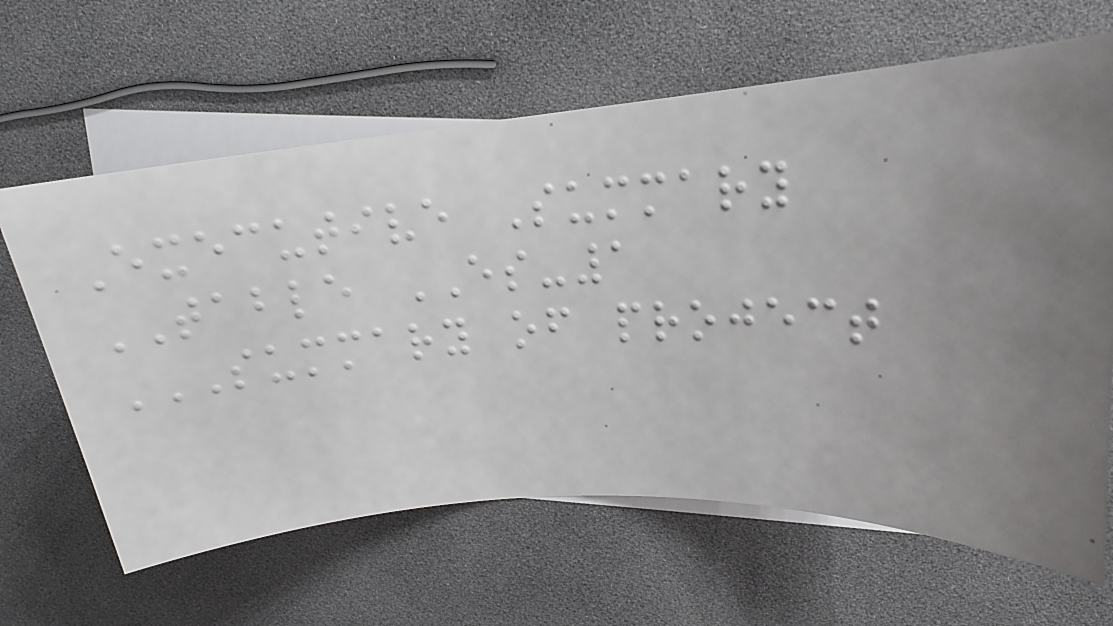Executive Summary
TABLE ES-1
SUMMARY OF PROJECT
